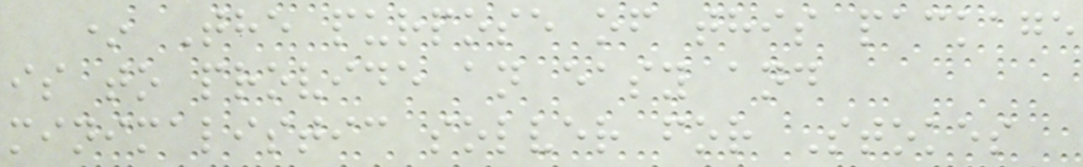* The purpose of this package
is to provide an easy and
minimalistic solver for Stokes
